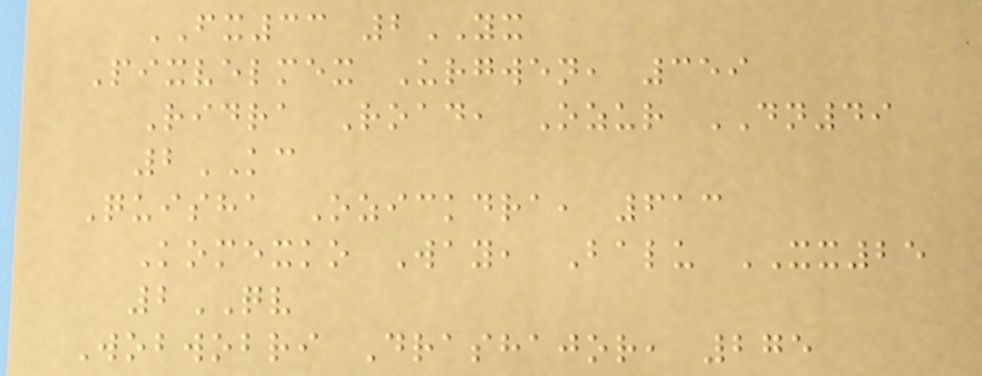FX33 2YX
Pixvelmex Urgwen, 359
Ridra Road, Ozur DN49
2KC
Quisha Ozickdra, 613
Komexko Way, Balu XX25
2QV
Wobwobri Drashajor, 275
